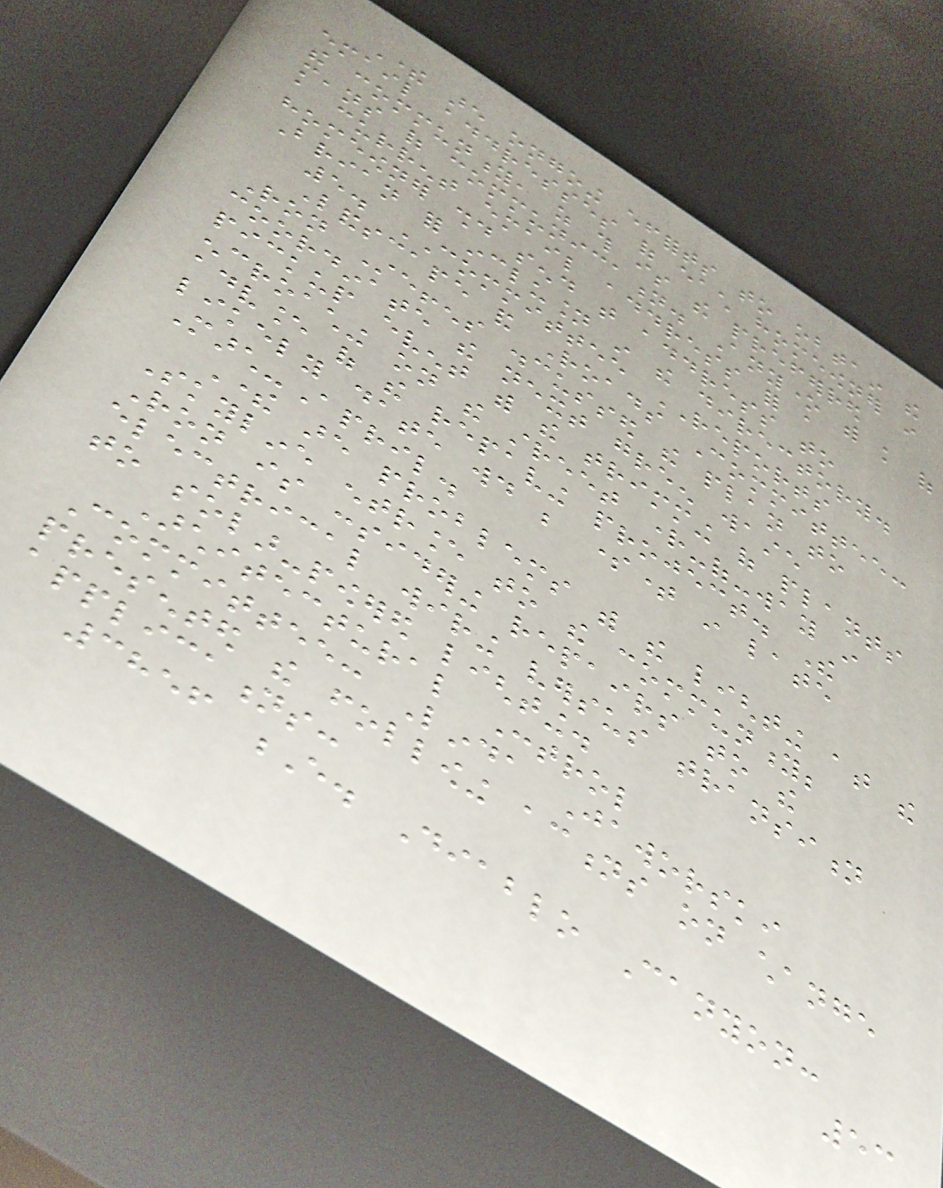There are ongoing efforts to obtain the
email addresses of each homeowner in
the community, as this is the preferred
means of communication. Anyone with knowledge of
a current email address for a
homeowner should send that address to
Brian for inclusion in the directory.
5. COMMITTEE REPORTS
Landscape and Roads Committee:
Ron Steffens discussed the plan to
coordinate the next green waste
pickup event with the trimming of plants
encroaching on the street right-of-way in
advance of the repaving project. The
likely date would be sometime in late
March-April.
There are problems with the lighting at the
Skyline entrance to the community;
Ron is considering repairs to the
electrical wiring versus transition
to solar-powered lighting.
Architectural Control
Committee: Linda Jaworski
presented the following actions on change
applications:
3856 E. Diablo Canyon:
53
